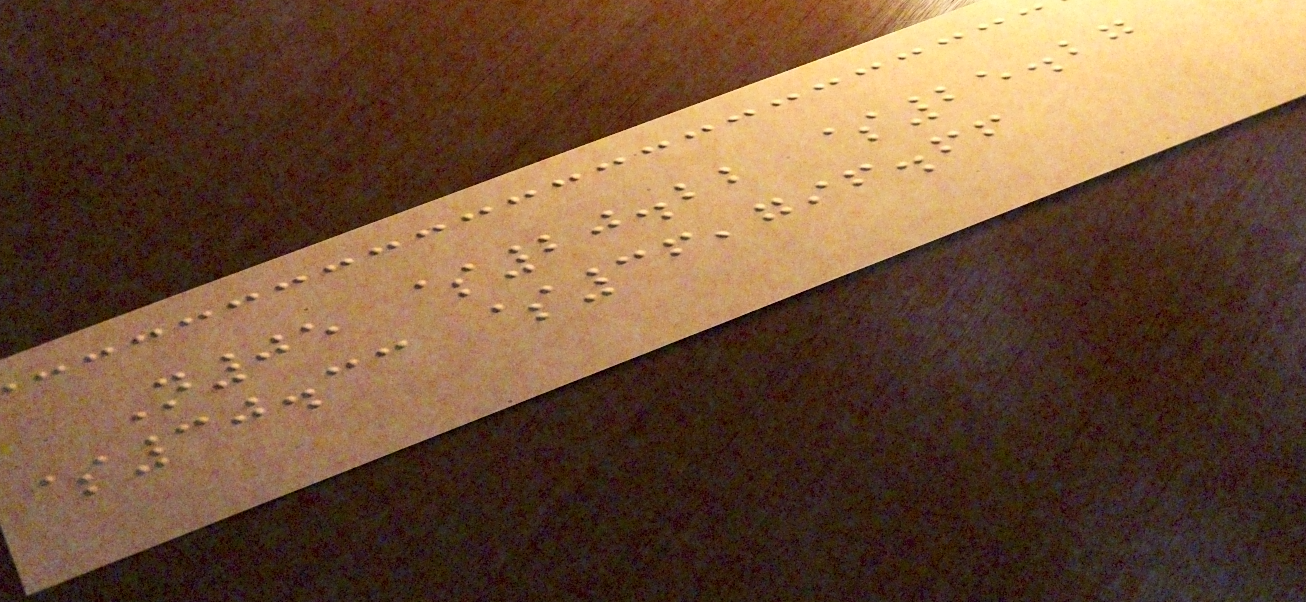N05 $20.22 $25.27
$30.33 $36,796.66
